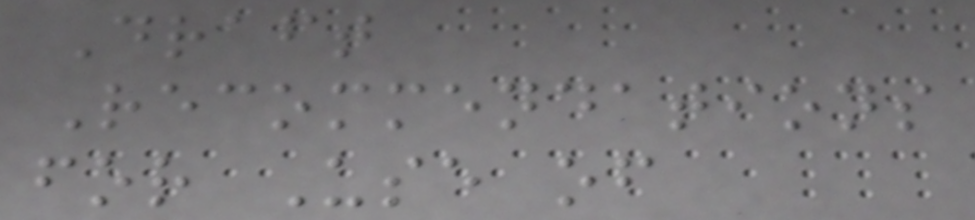Draft
Recommendations
for Use of
